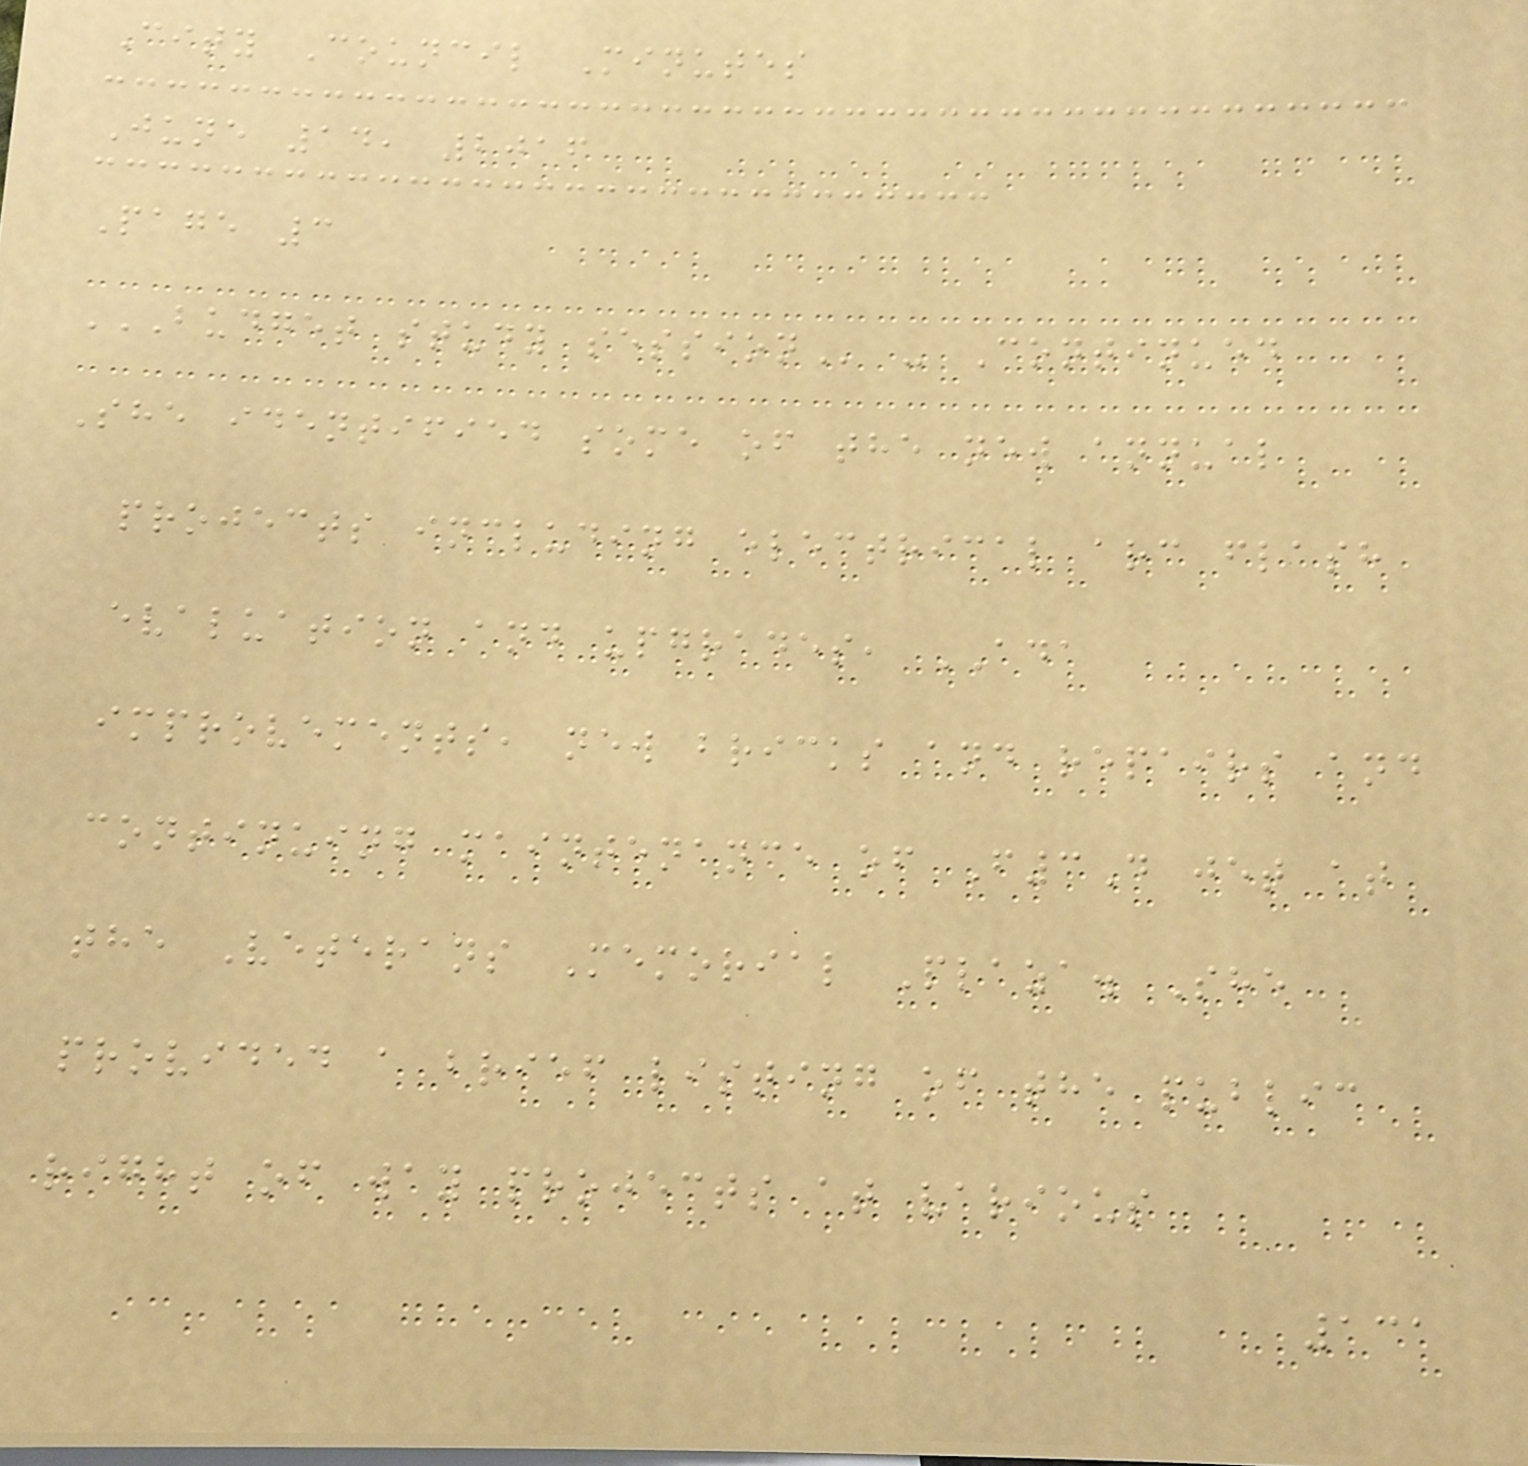City Council Minutes
June 14, 2016
Page 3
BUDGET STUDY SESSION - Continued
She identified some of the new annual
projects including electrical arc flash
evaluation and upgrades, ADA
improvements, new bricks and repairs and
continuing maintenance of F3D jet at
the Veterans Memorial Plaza. She
provided a brief listing of the public
right of way projects at various
131
